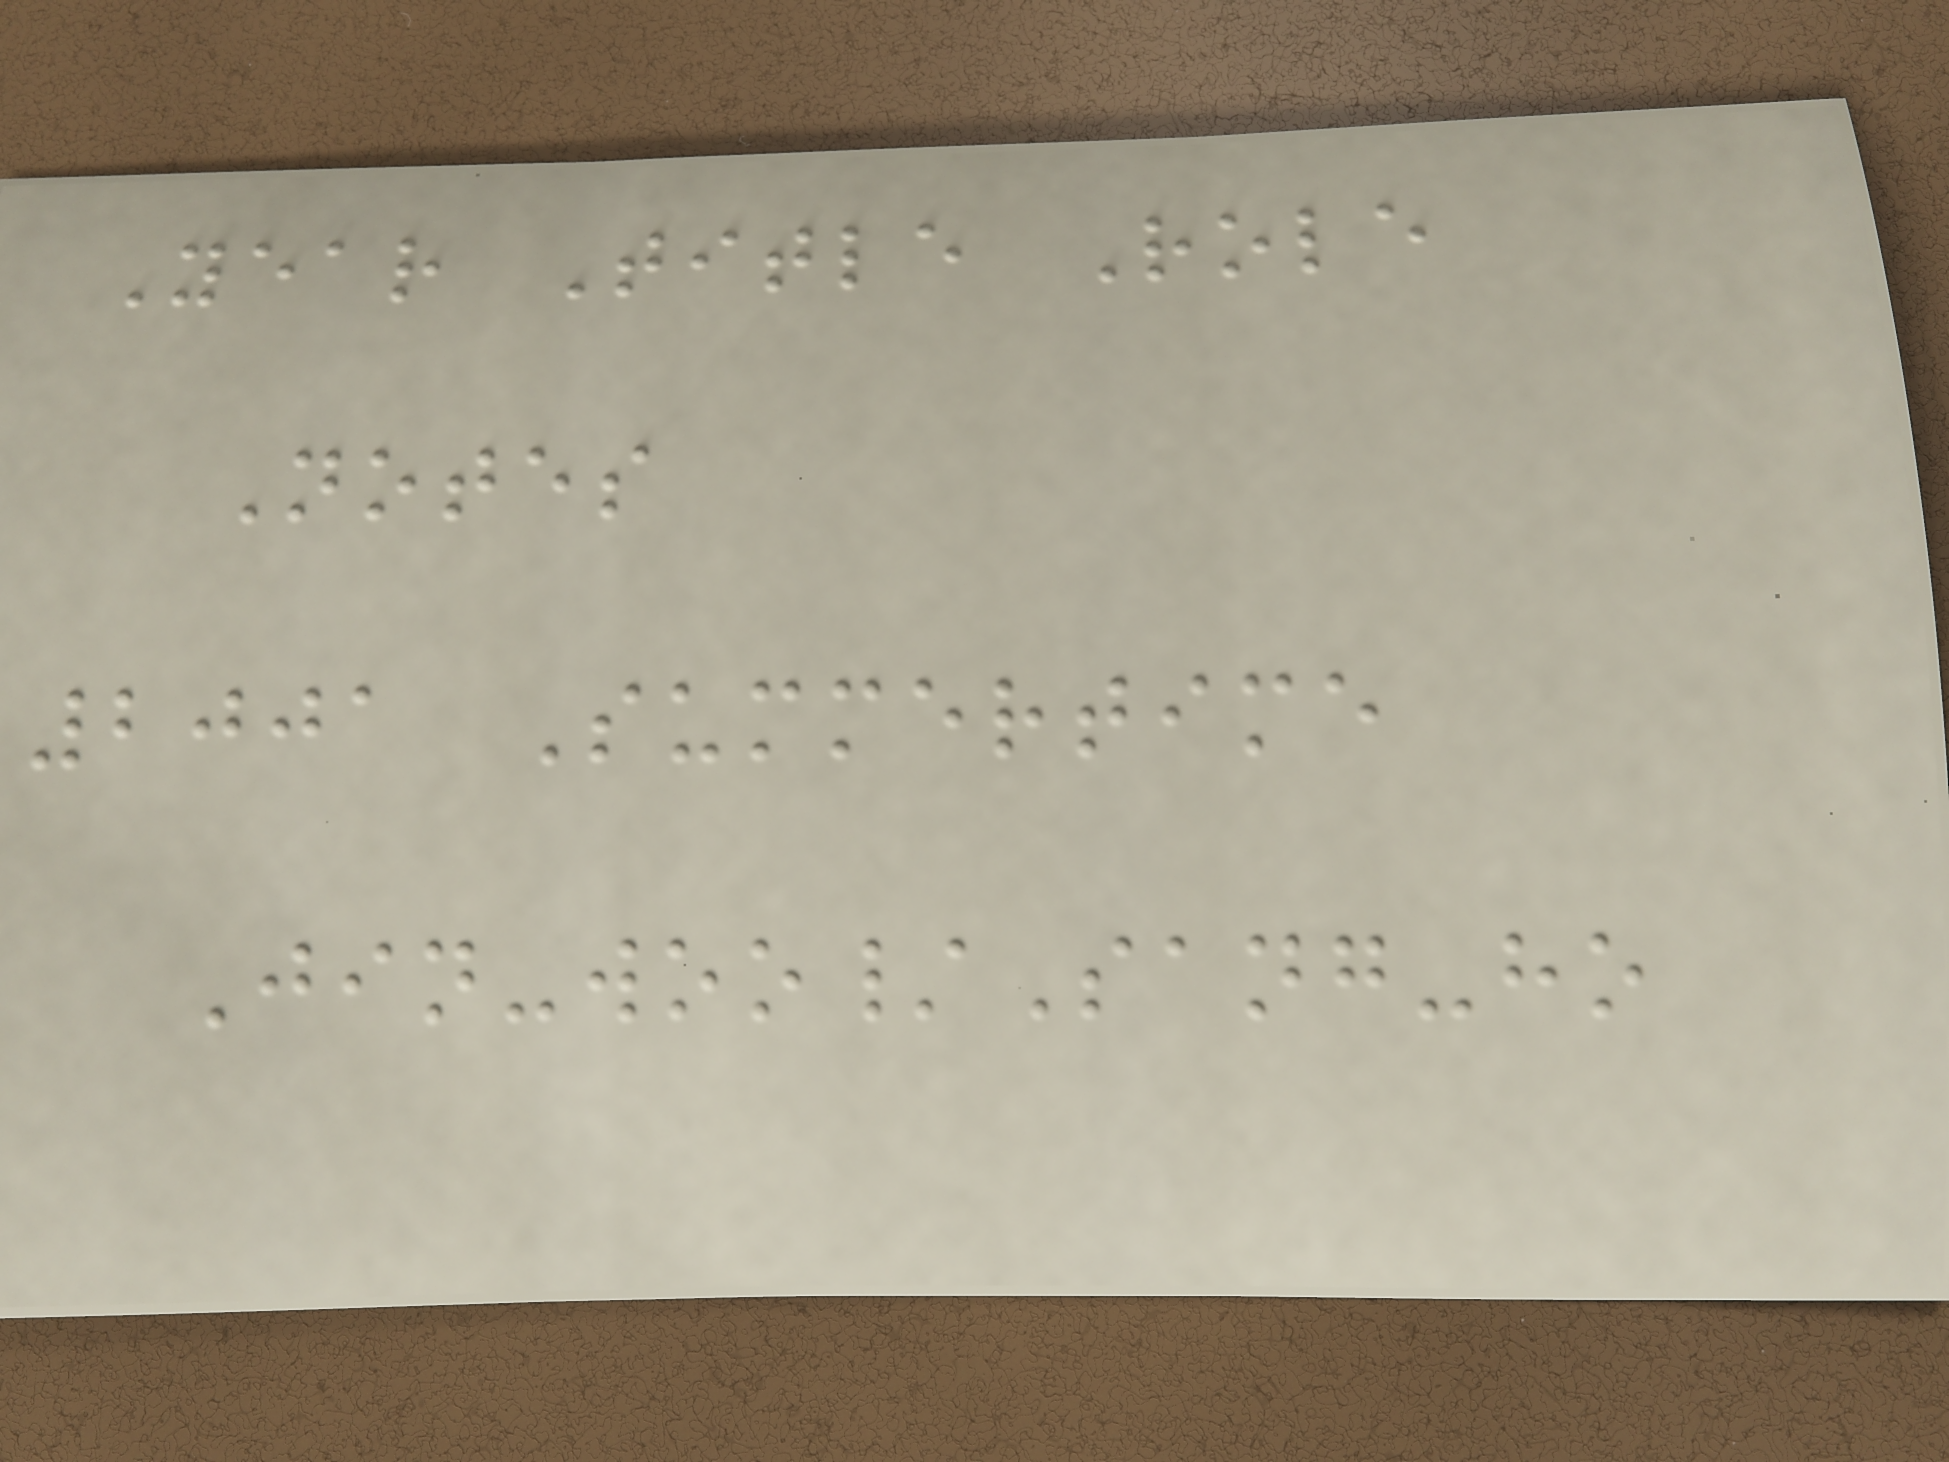Year Title Role
Notes
2001 Summertime
Jin-woo/Sang-ho
